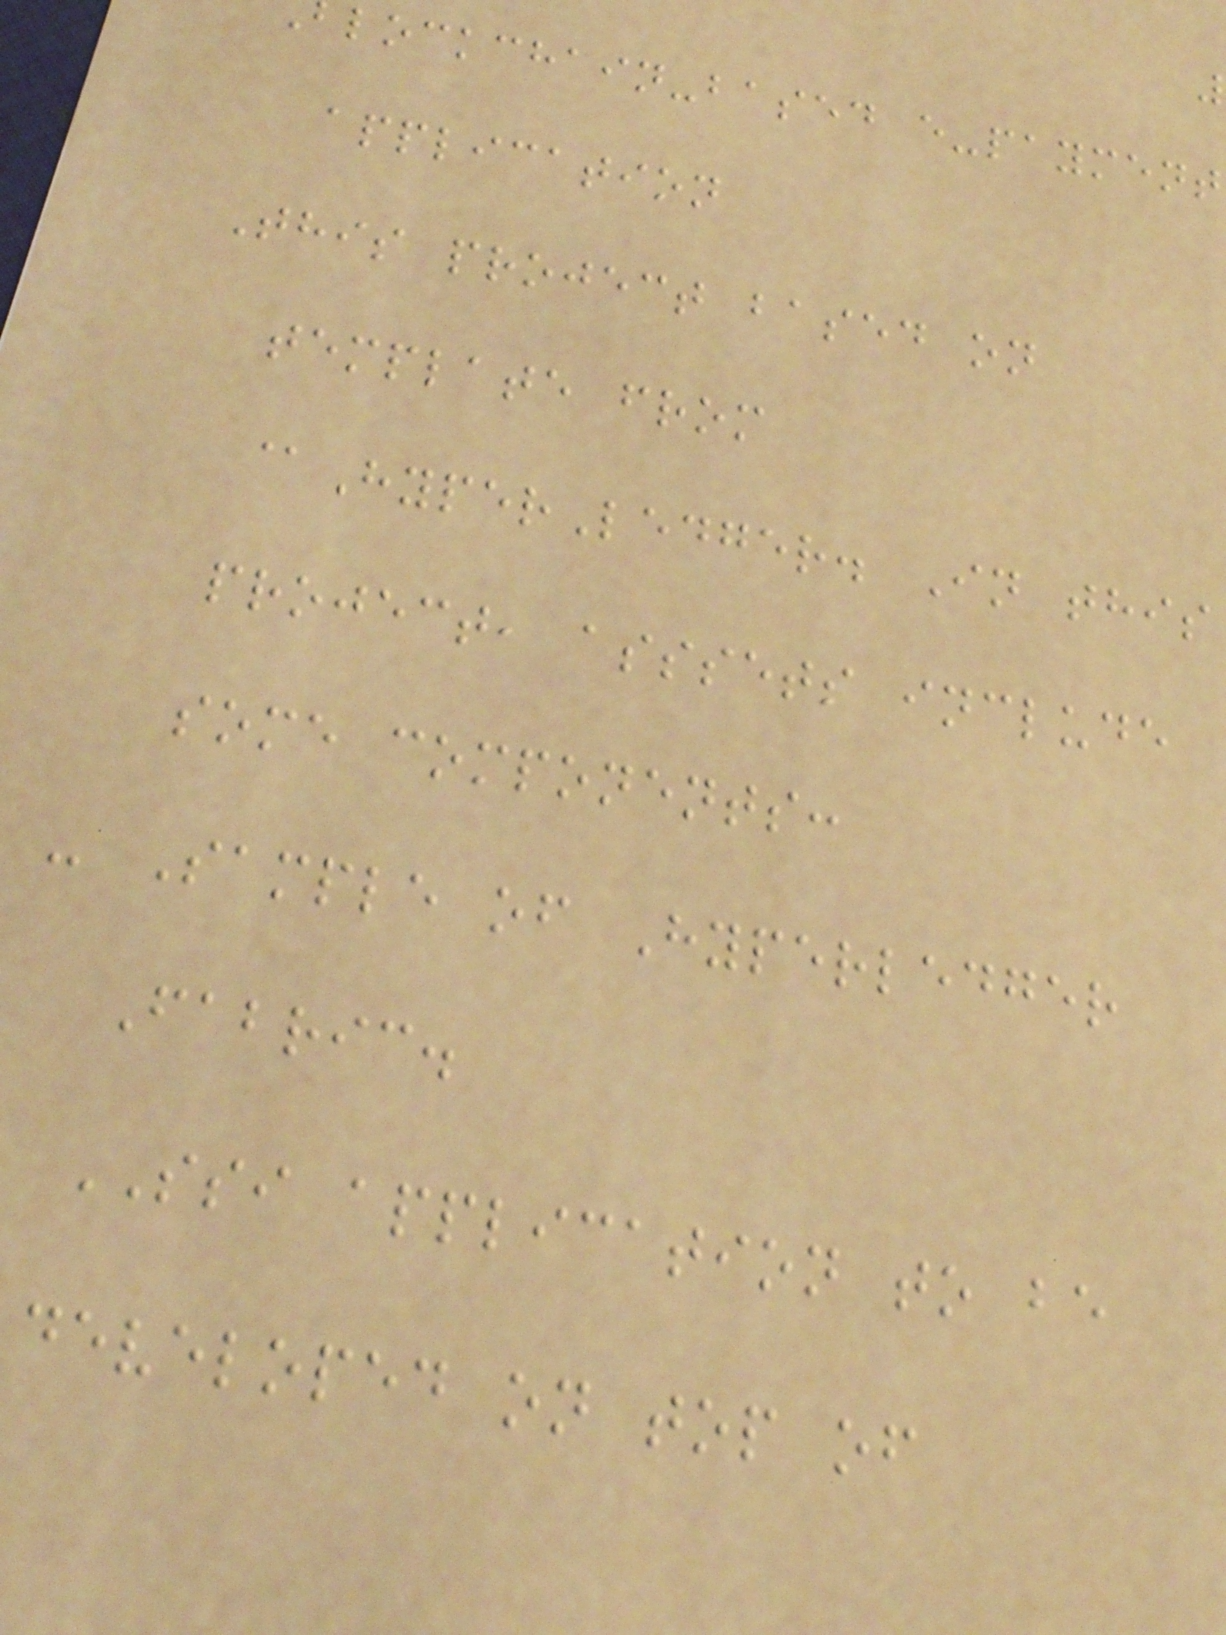lockchain-based e-payment
application
This project based on
template from
@HyperLedger. In this
project, asssets include
some components:
- Sample of Hyperledger
Fabric.
SSI application to be
developed on top of
